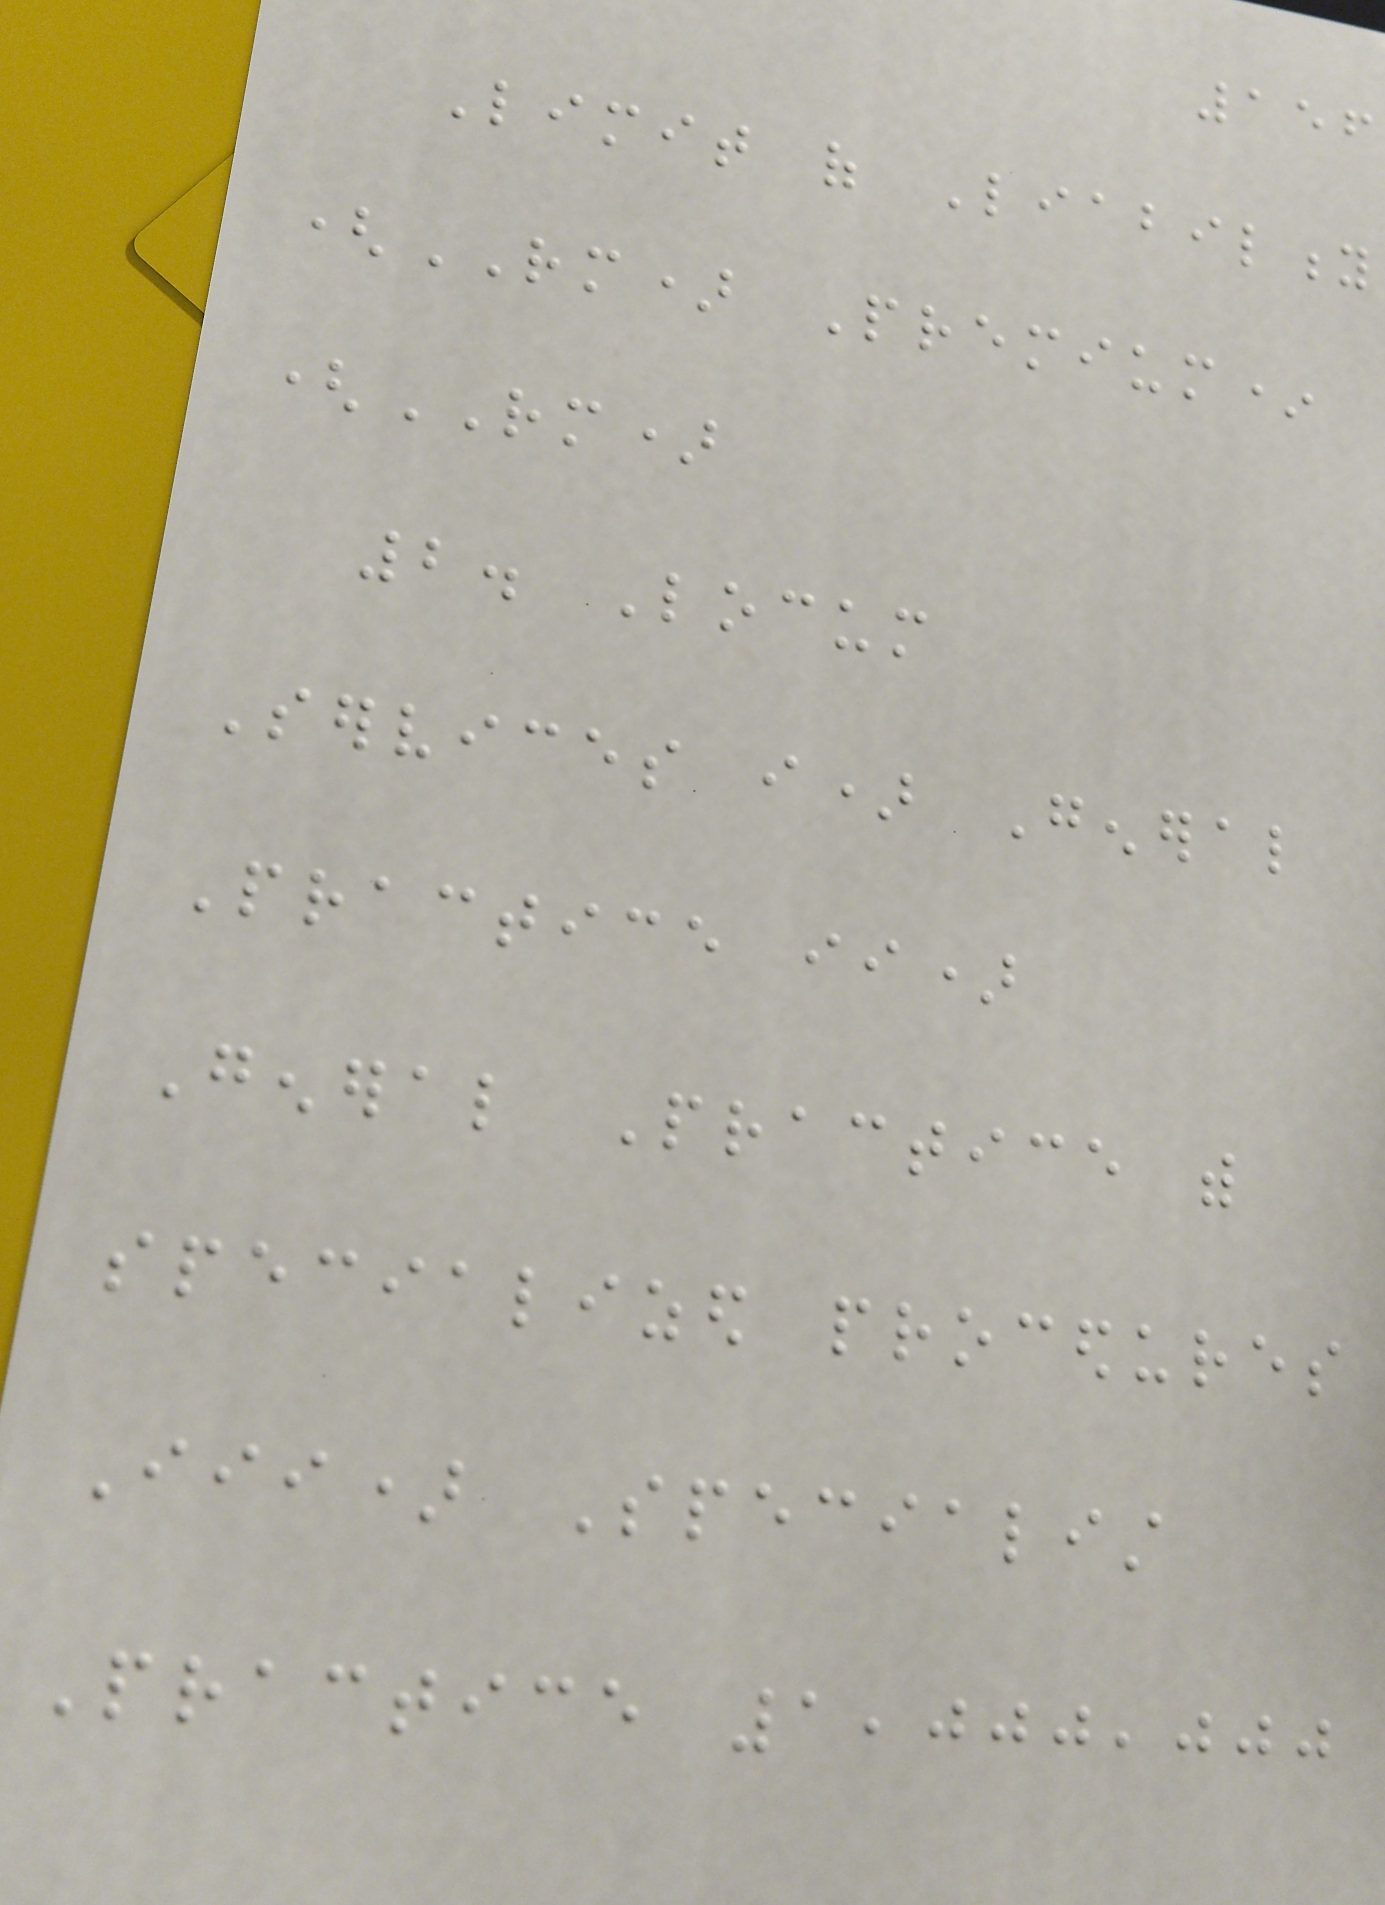156
Limit of Liability
(RM) Premium*
(RM)
2. Locum
Services i) General
Practice ii)
General Practice with
specialized procedures
Iii) Specialist
Practice 1,000,000
